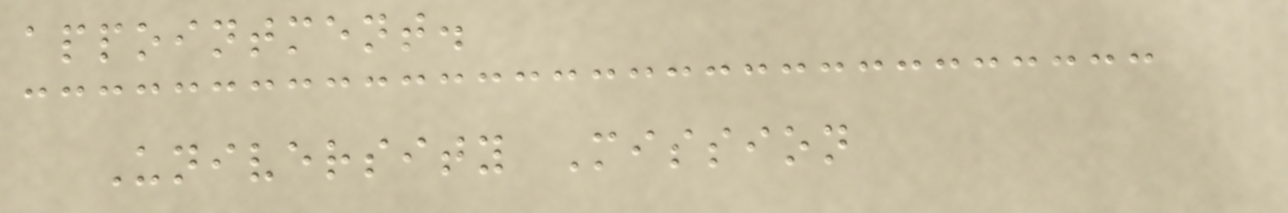appointment.
University Mission
